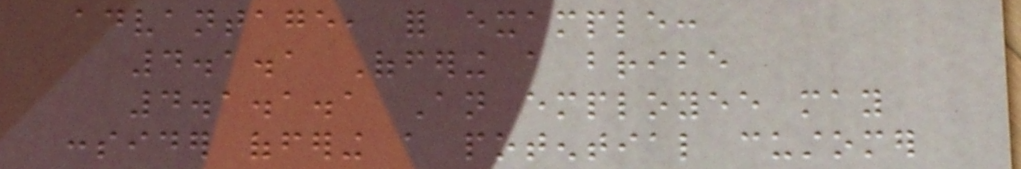advantage, for example:
4.1.1 Offering a bribe
4.1.1.1 An employee may
consider offering a potential customer
